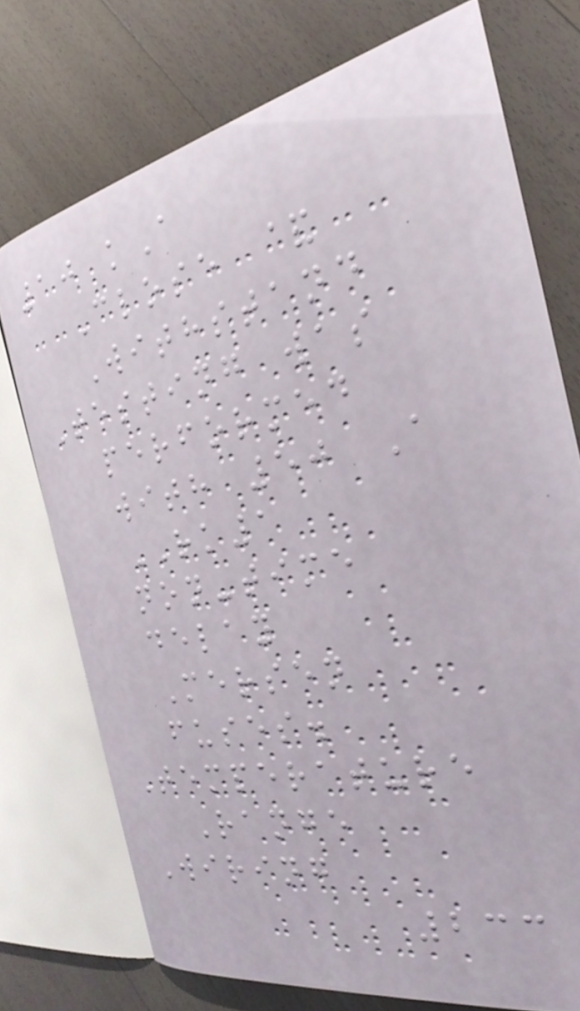10 kA
Close &
Withstand
Testing was
performed
with 50 A
RK1
non-time
delay
Mersen
fuses.
Temperature
Range
Wiring
233
